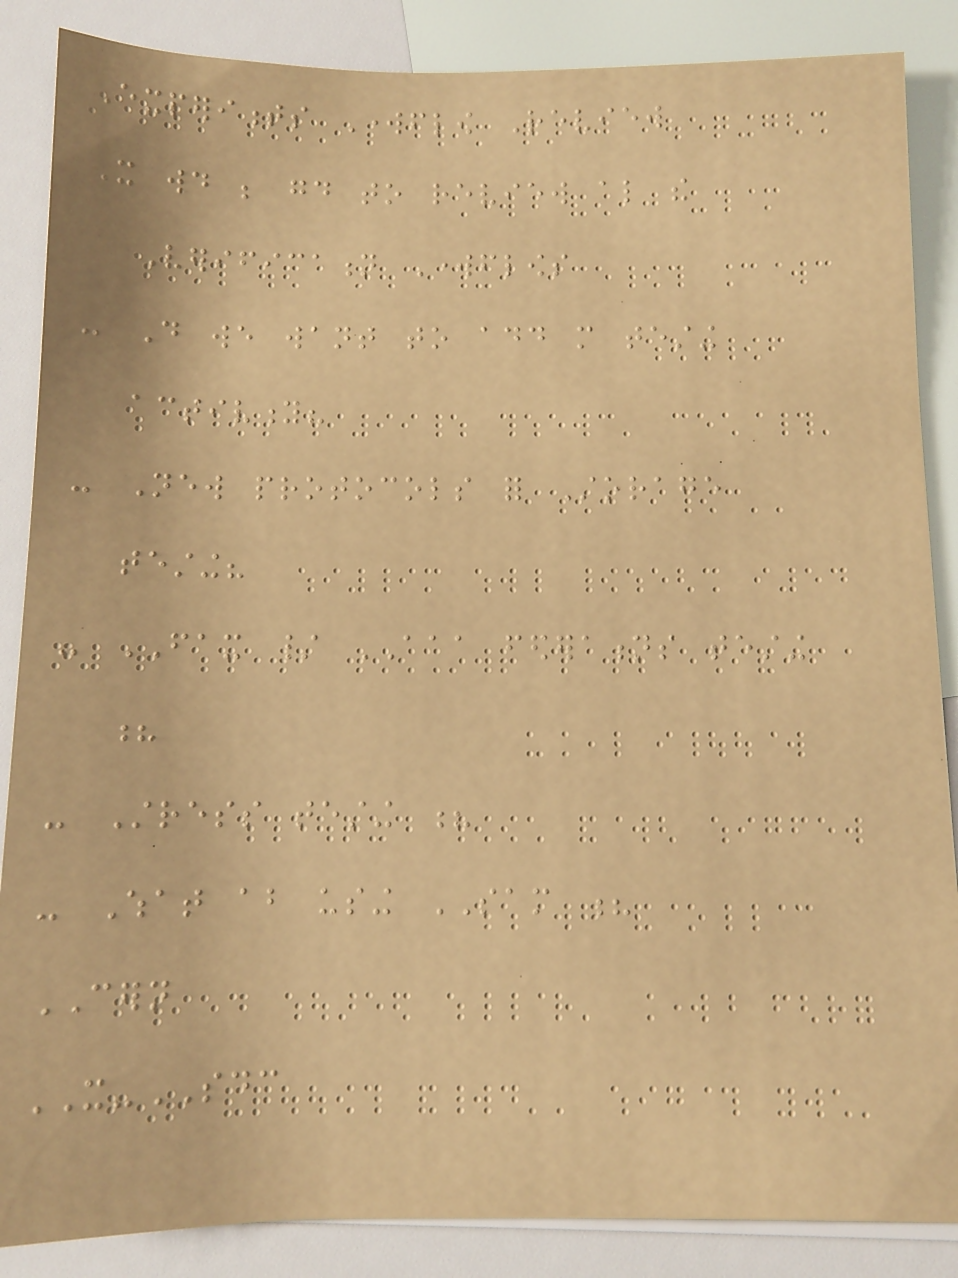Experiments Workflow Review
It would be good to review also the
Verification Workflows
- Do we want to add more testing
activity?
- New protocols for Storage
testing?
- FAX / AAA federations testing
?
- Stress testing ?
- What about using SAM ?
CERN
IT-SDC
